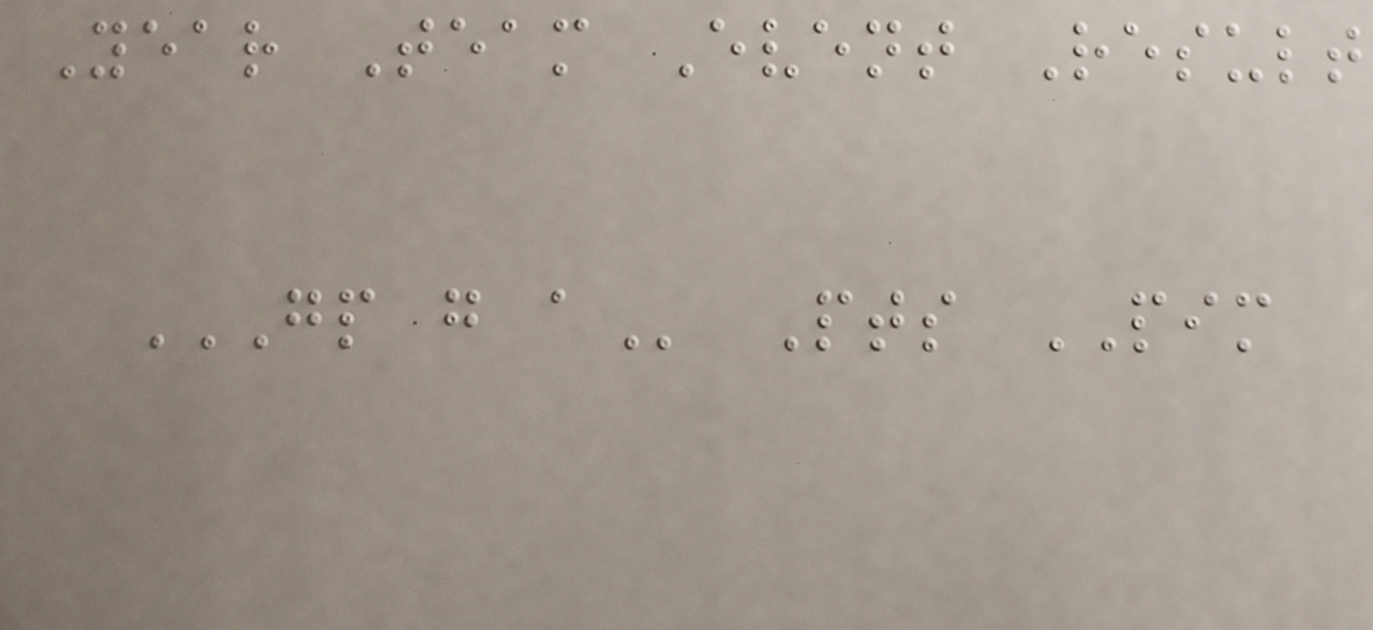Year Team Event Result
GP G A Pts PIM
